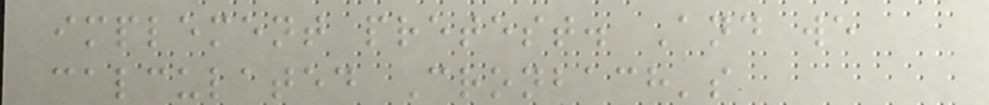implement pretest. And we
calculated Cronbach's
